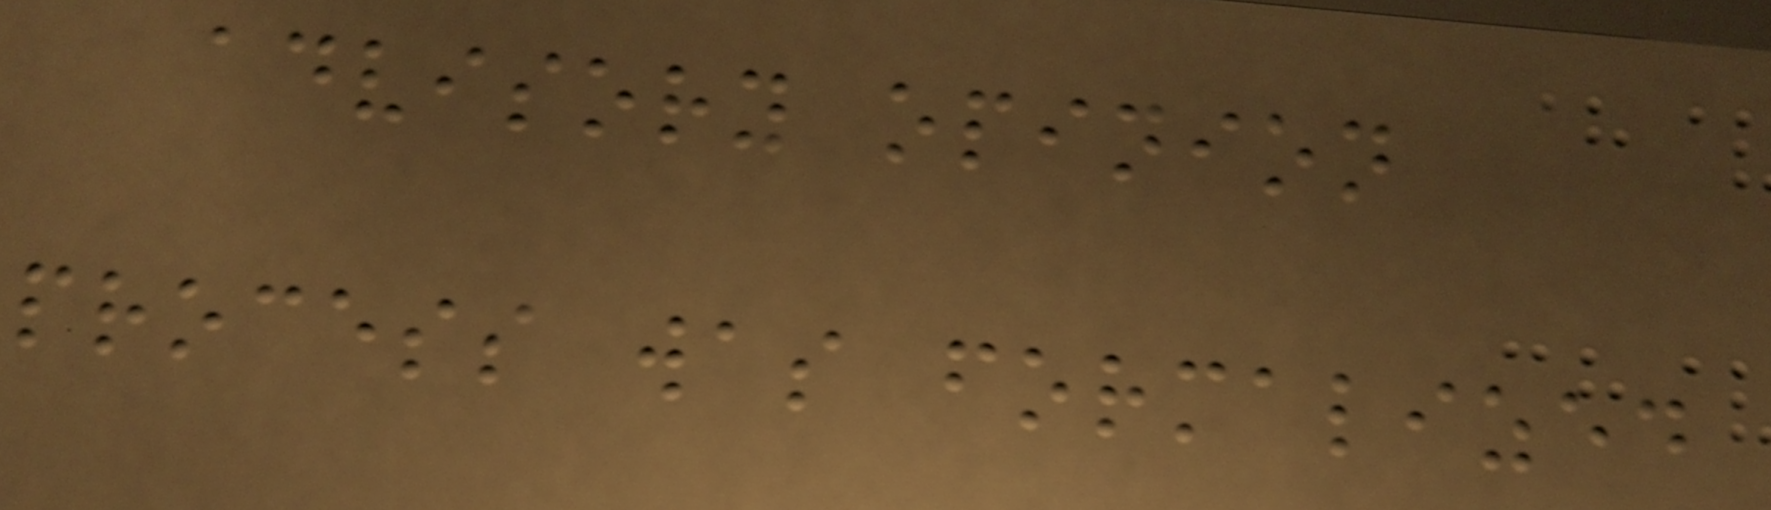advisory opinion
process was formalized
